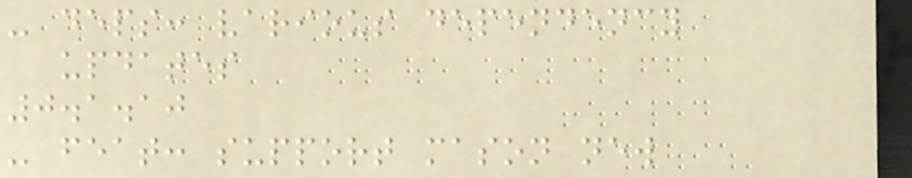- deps: various dependency
updates
0.1.10
- feat: support mason new
